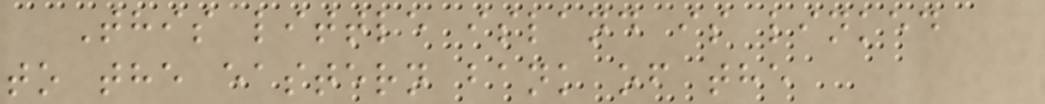This little island is linked
to the eastern bank of the
